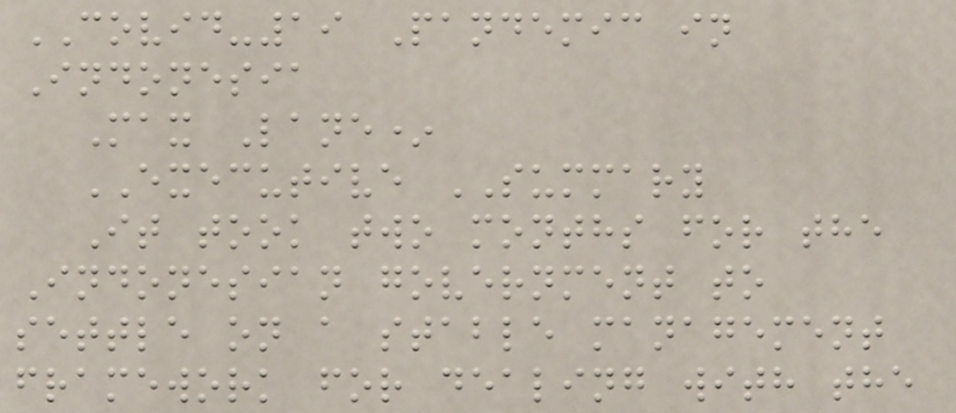COVID-19 Pandemic in
Indonesia
Max Lane*
EXECUTIVE SUMMARY
It took two months for the
Indonesian government to
settle on a stable management
framework for dealing with the
